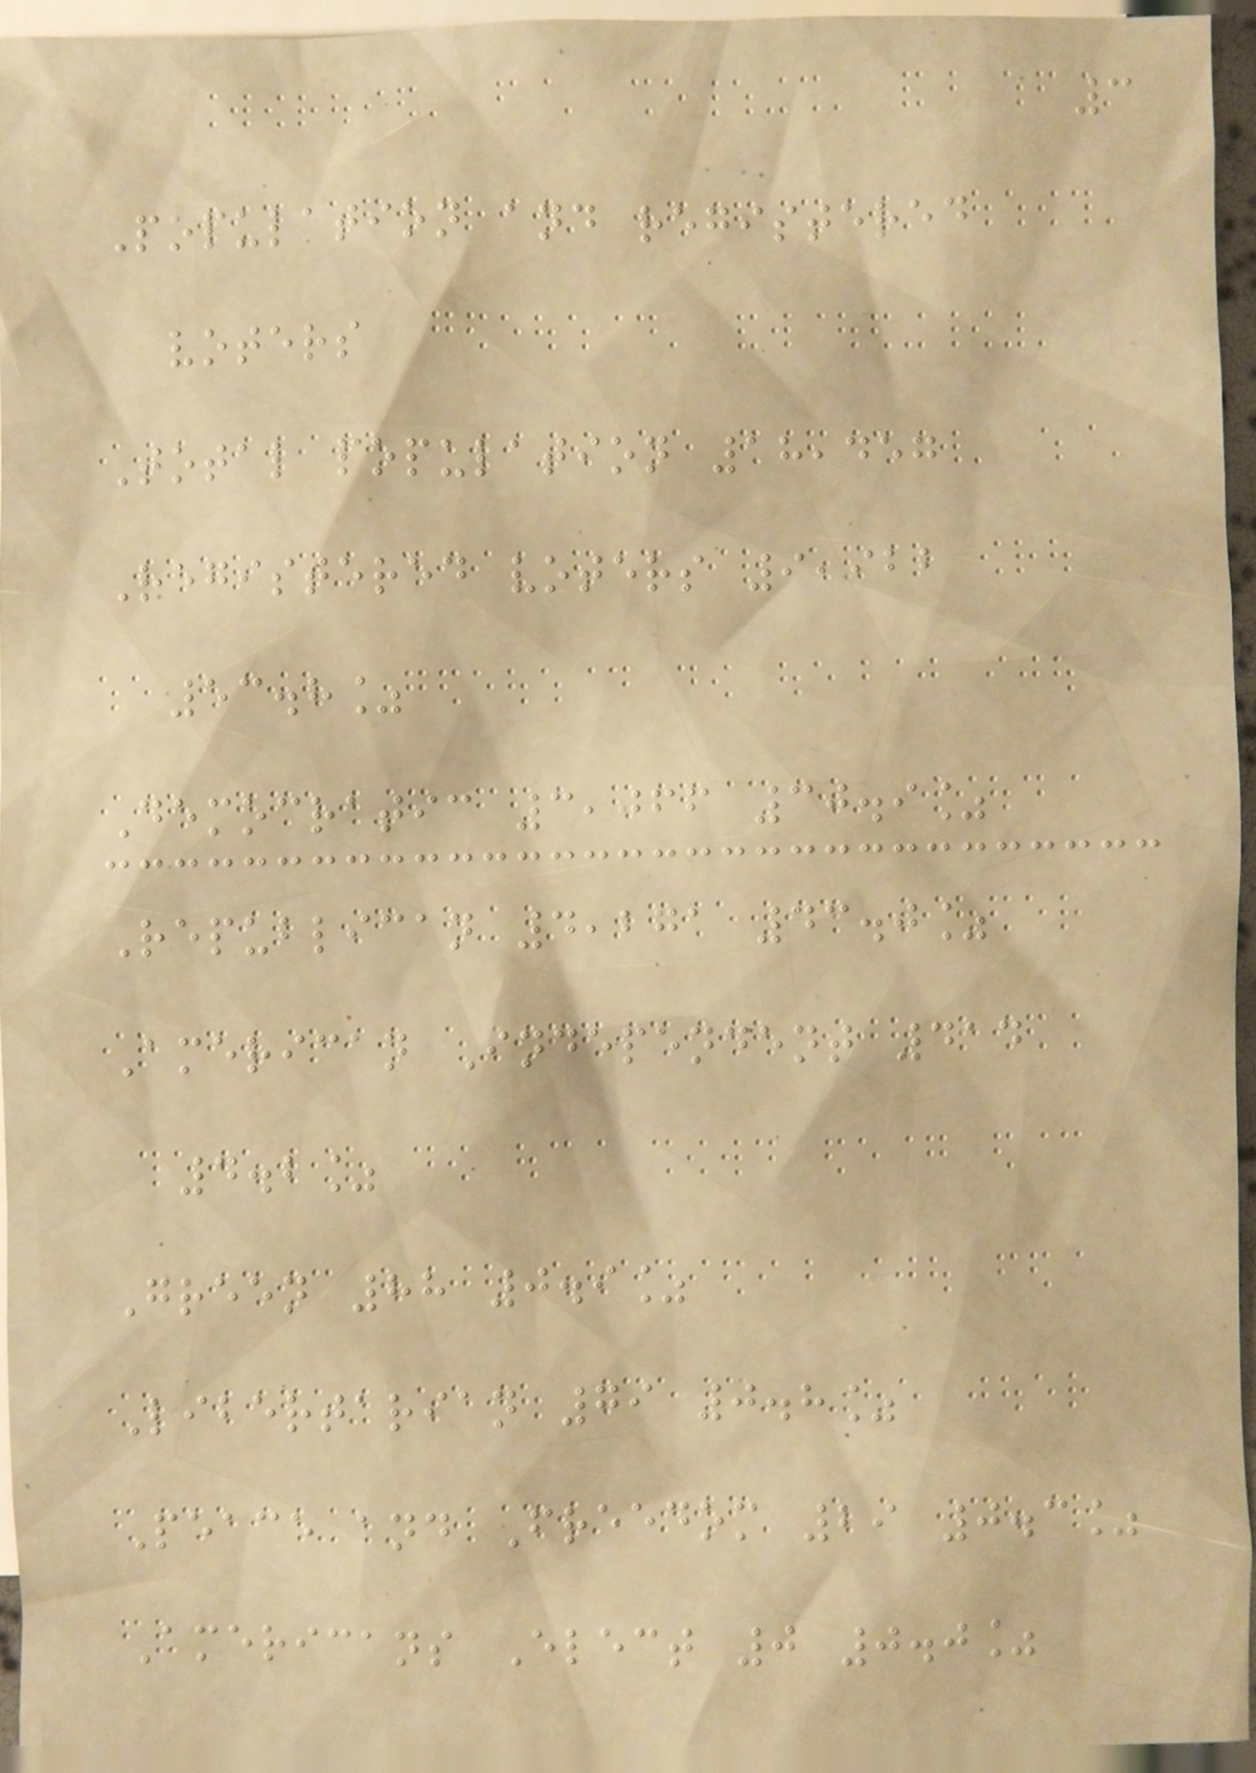3
Population and registered
voters
Total population 18,457
Registered voters 9,922
53.8%
Democratic 3,066 30.9%
Republican 4,271 43.0%
American Independent 414
4.2%
Green 88 0.9%
Libertarian 79 0.8%
Peace and Freedom 29 0.3%
Americans Elect 0 0.0%
